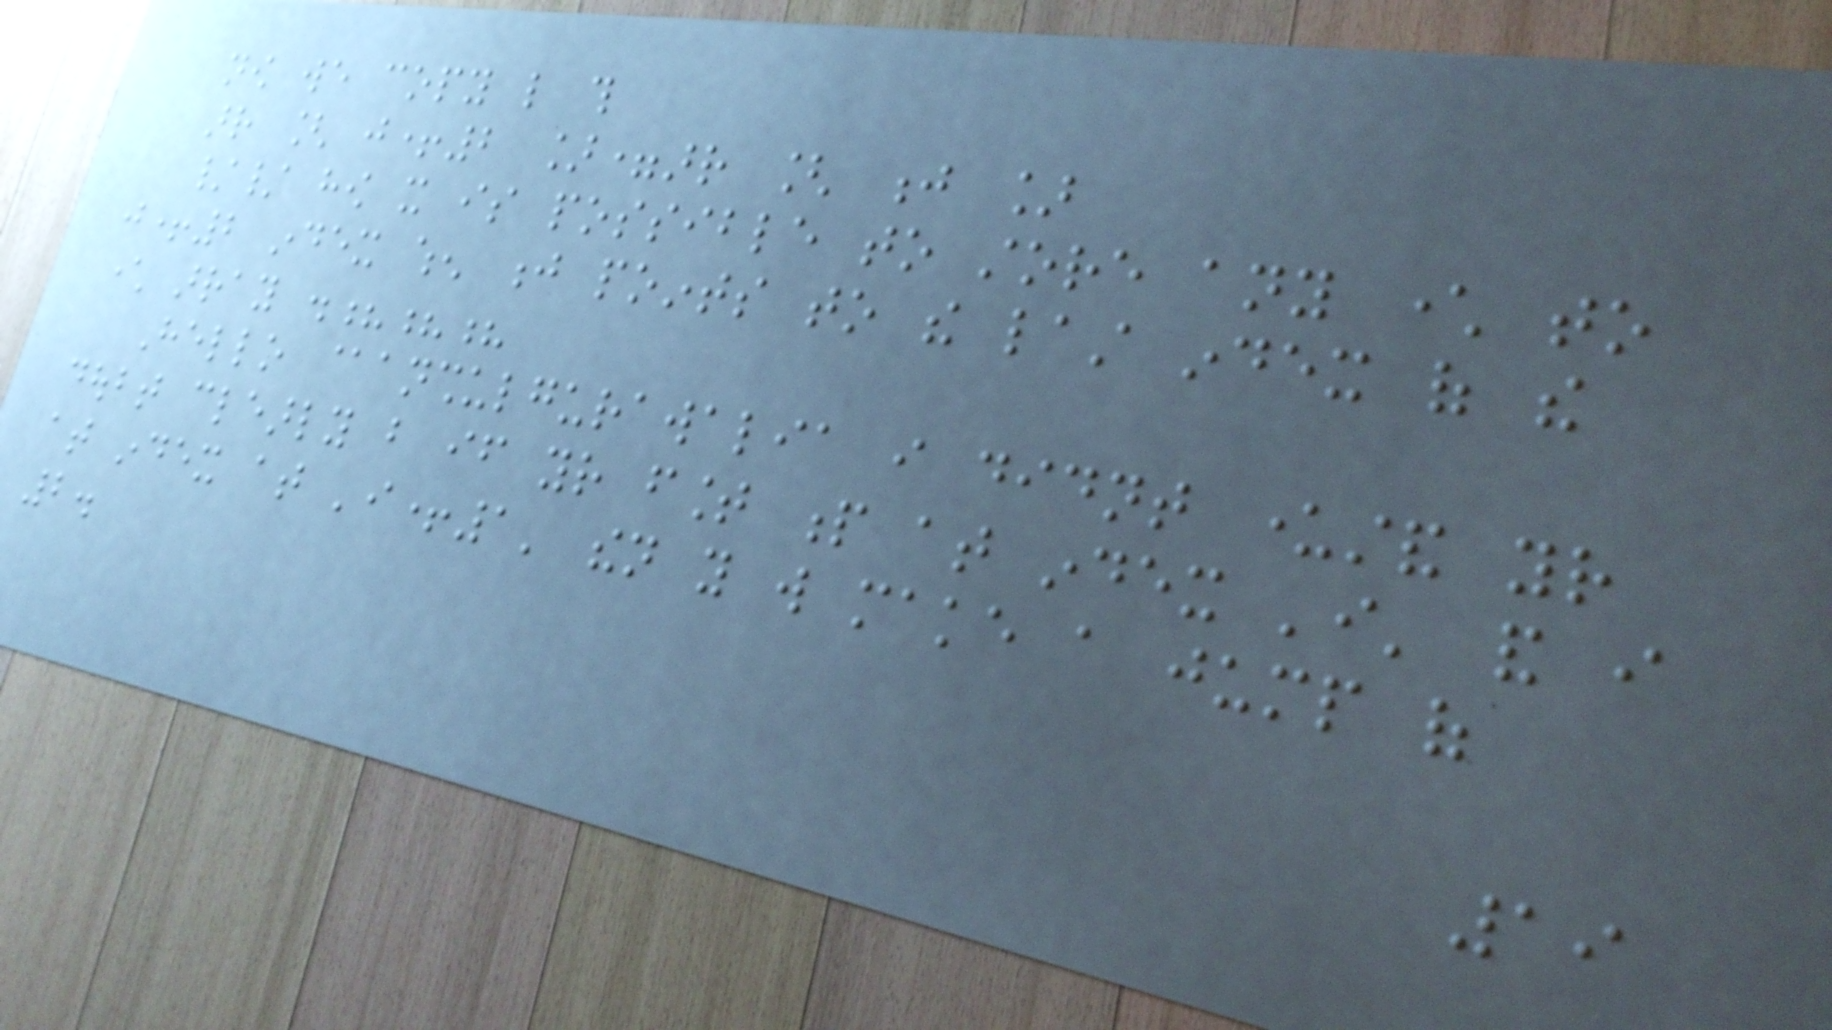now we copy like this
arr [ j+2 ]=arr [ j ]
// how it is possible to store any character to
j+2 index when j points to the last index of the
character array .???
Hello @anshulgurawalia i didnt understand your
doubt clearly but if your fount p at index 'i' and i
at index at 'i+1' then you will make a jump of
2.
19
